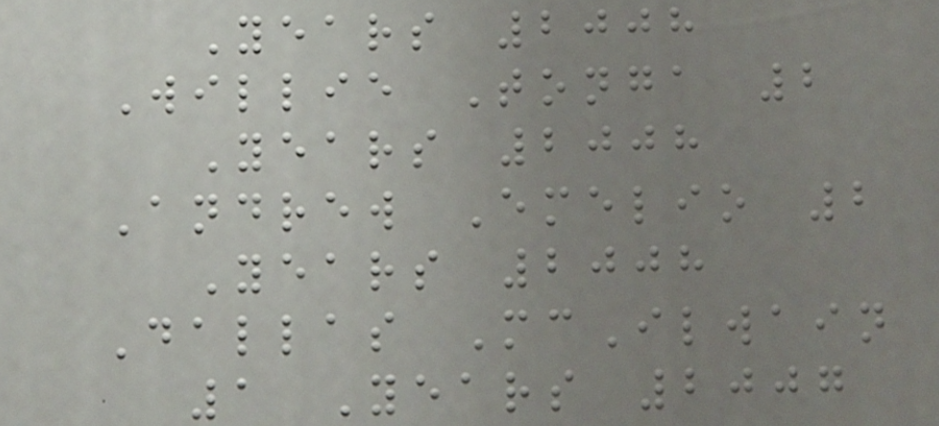Years 2008
Willie Tonga 2
Years 2008
Andrew Emelio 2
Years 2008
Dallas McIlwain
1 Years 2007
